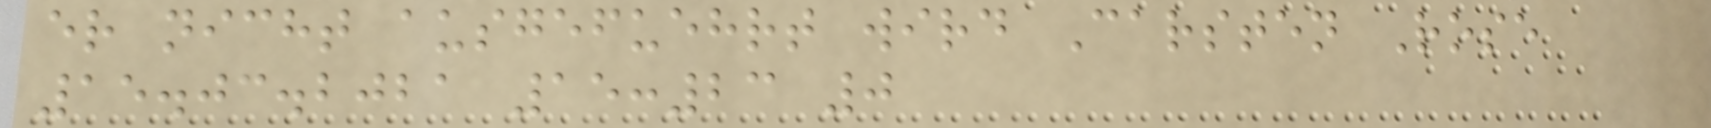er nicht ausgefuehrt wird Carsten Rose
15.03.2021 15:23 0
